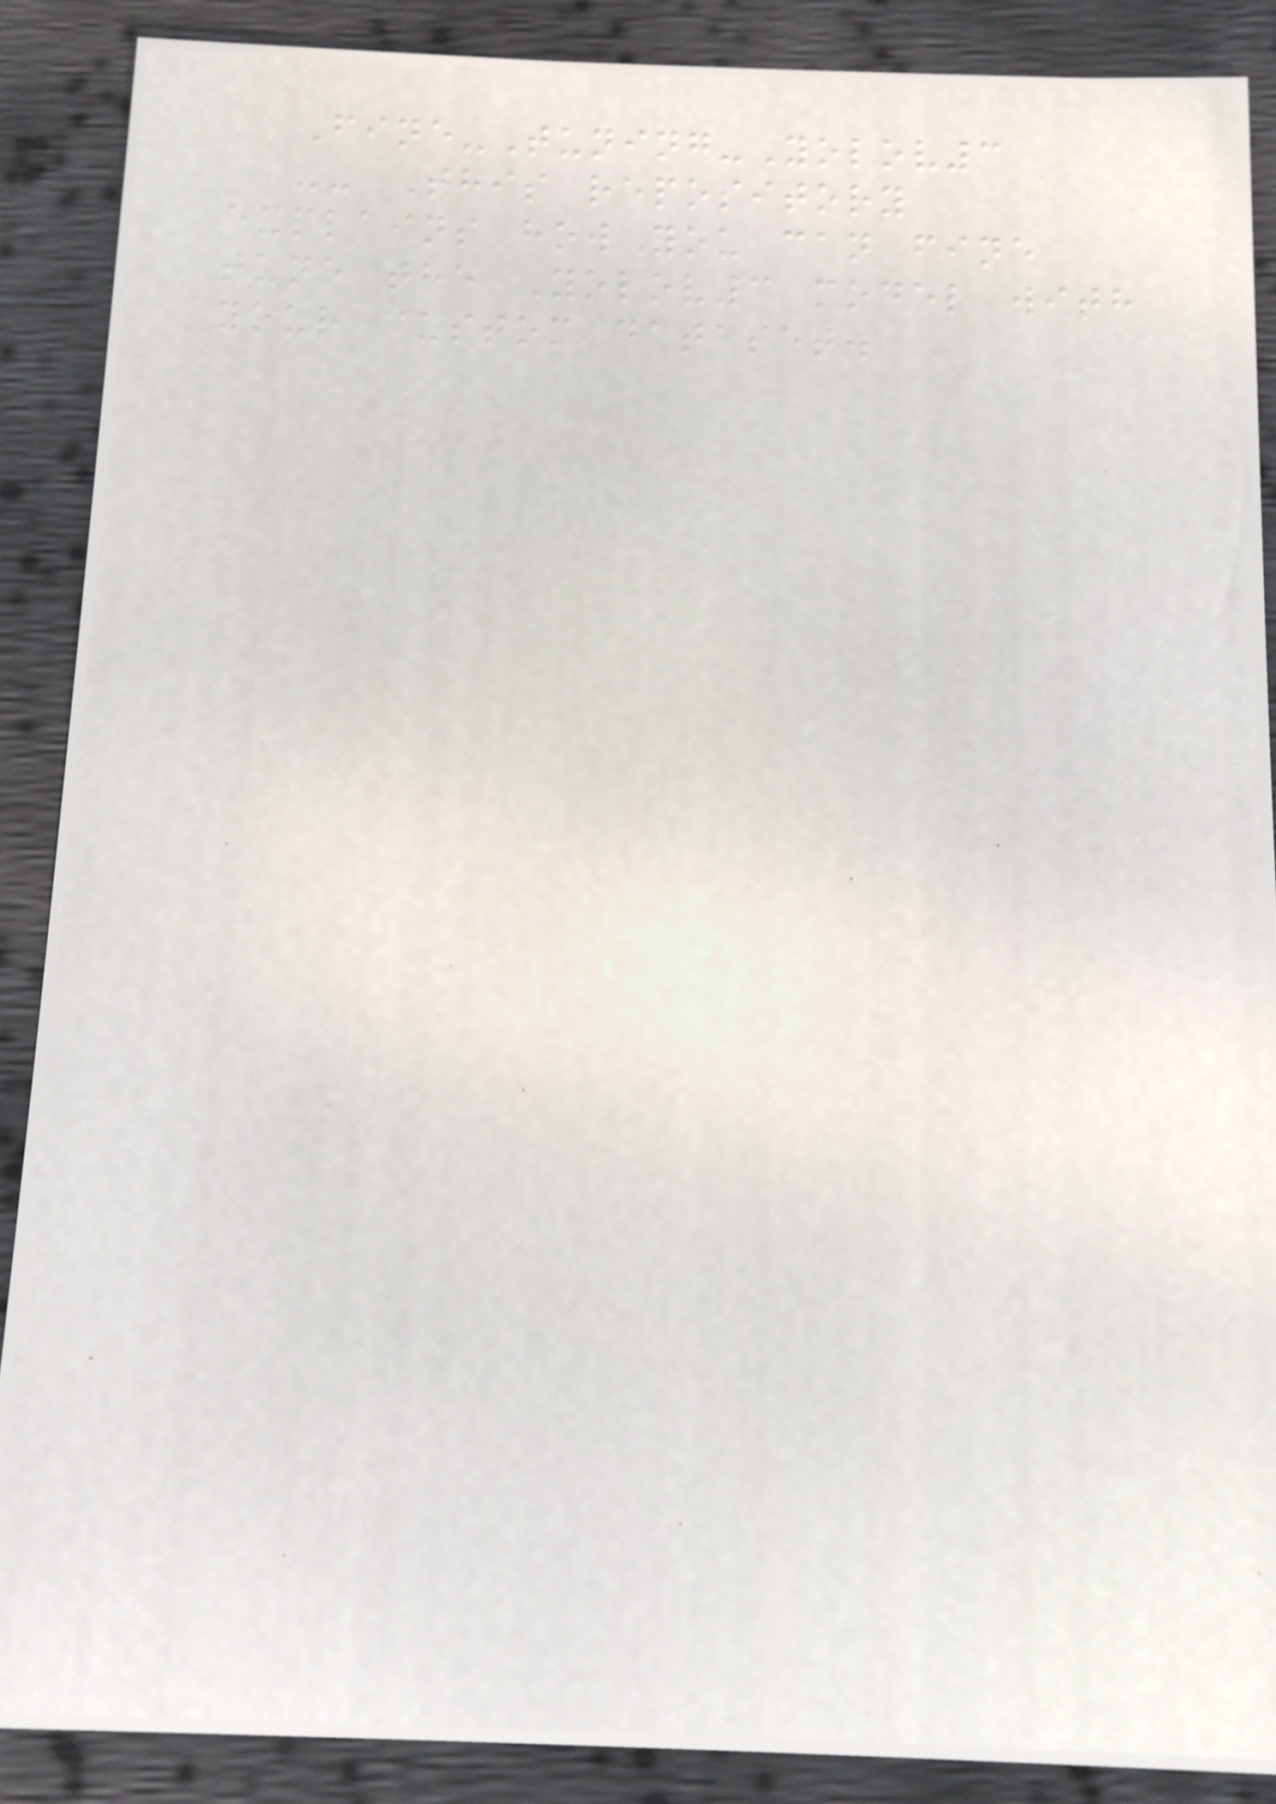Fine-Tuning-Yolov3
-- This repository
explains how you can fine
tune the Yolov3 model with
your custom dataset.
